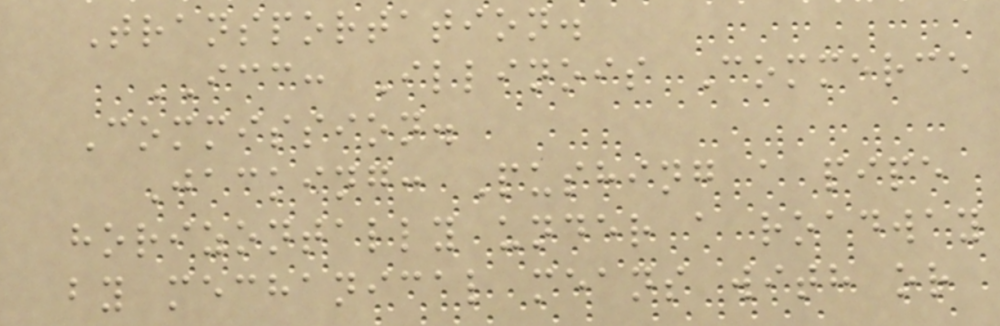Transportation.
ICC: Illinois Commerce
Commission.
Jacking: Pushing a pipe
horizontally under a roadway
by mechanical means with or
